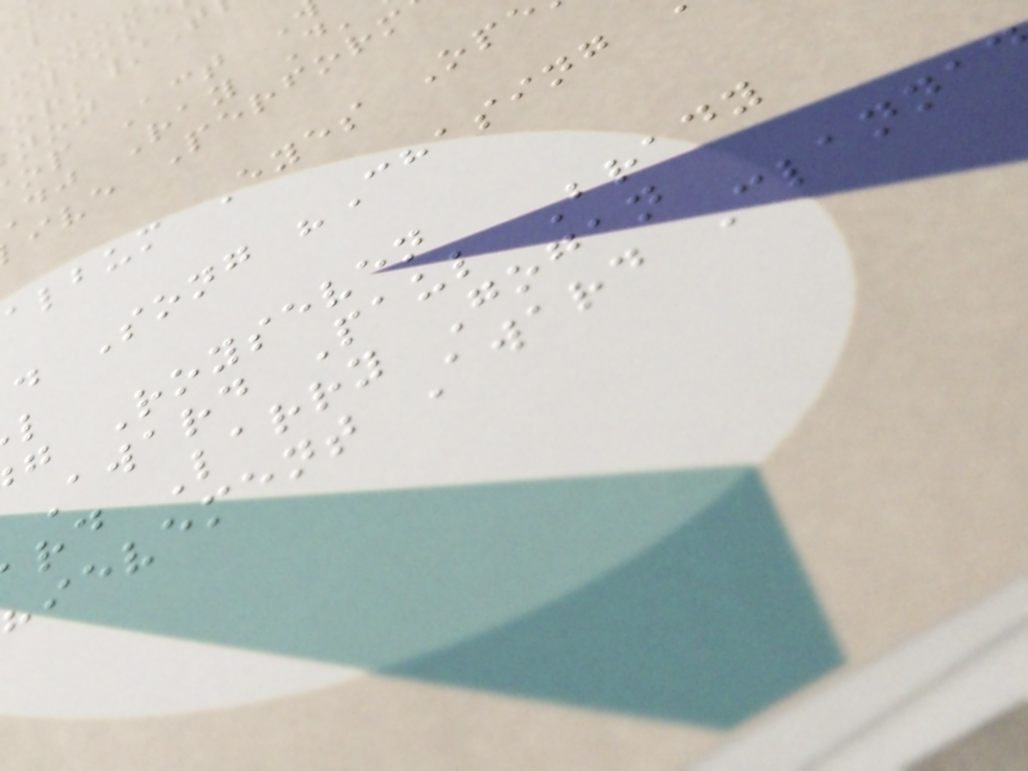dj Ray D'
ive Perform
album Eyes Op
d Song "Chasing
g Royseven
Award Paul Brady
rd Larry Gogan
hievement Award Clanna
